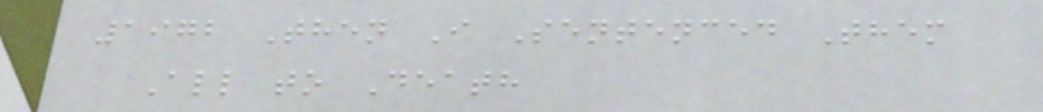1972 Then I Sentenced Them
All to Death
